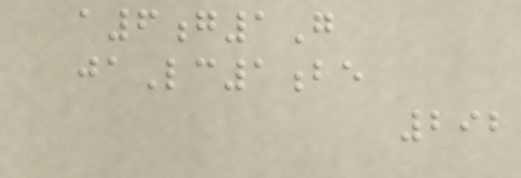a6g1G
jaLc1be
292
